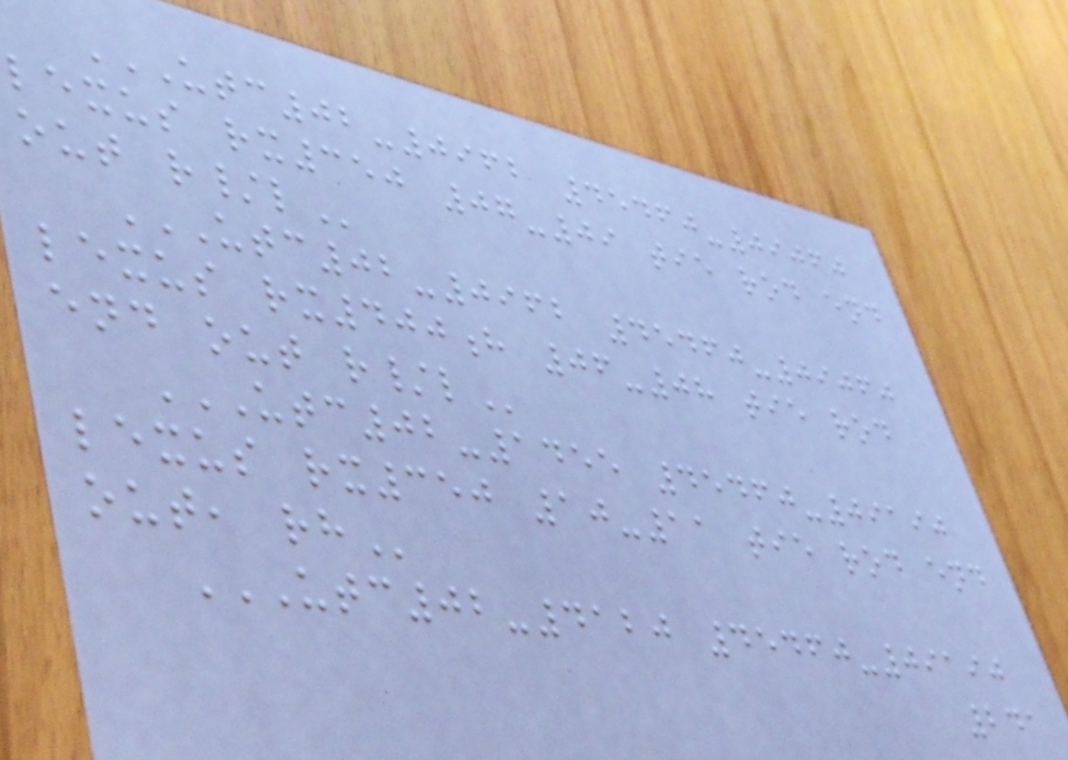UTC02-0962 45460-09060
LEXUS RX350 07-09 TIE ROD END
OUT R/L
UTC02-0962 45460-09060
LEXUS RX400H 06-08 TIE ROD
END OUT R/L
UTC02-1455 45460-09190
LEXUS RX350 10-11 TIE ROD END
OUT, RH
UTC02-4120 45460-09190
241
